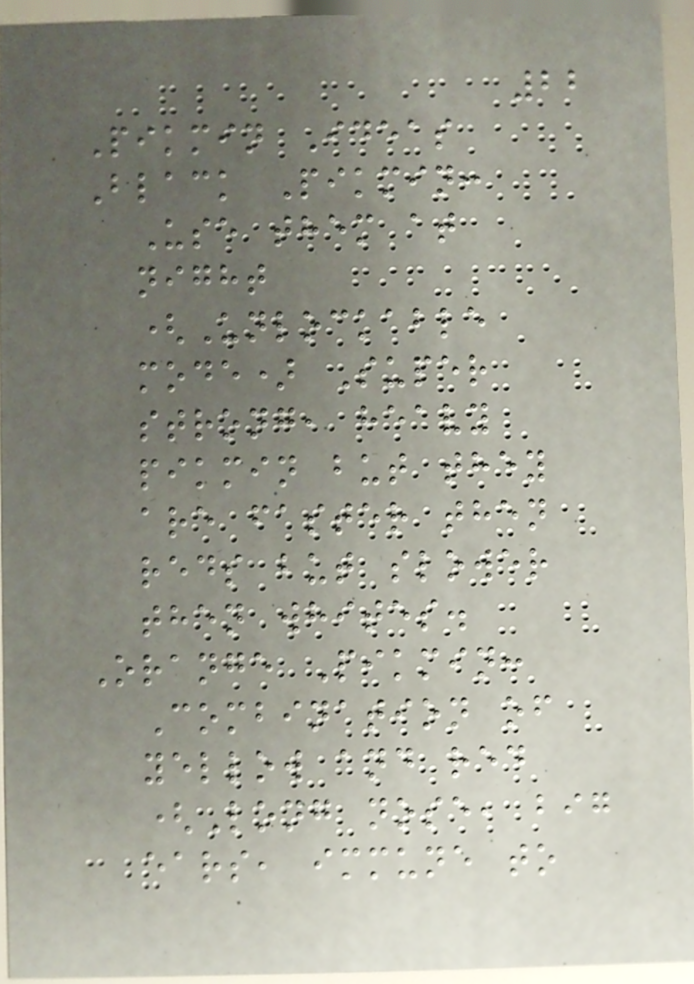22
Pikmin Ideas
Black Pikmin:
Use them at
night
(Unlockable
mode) Super
strong, heavy
pikmin but they
are faster then
reds but slower
then whites.
Orange Pikmin:
Combination of
yellow and red
(Long nose, big
ears, immune to
